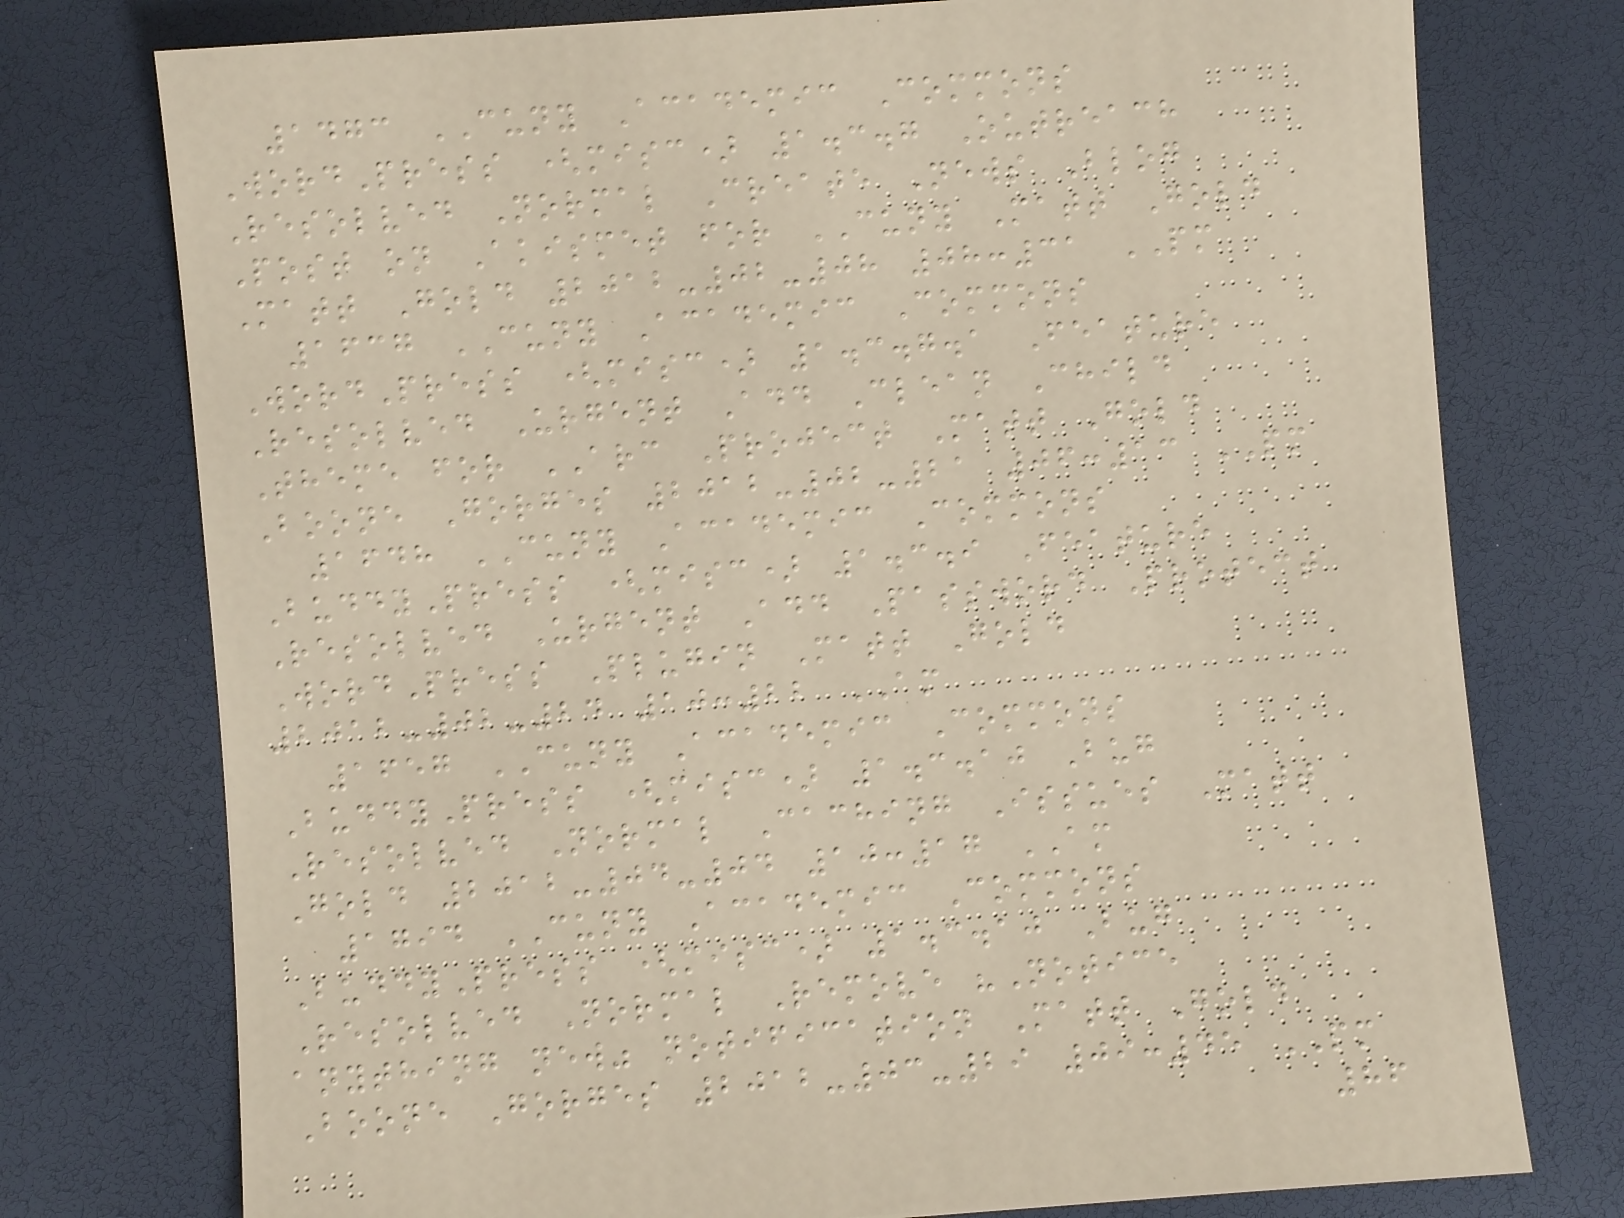1473 CUNY Academic Commons
WordPress (misc) 1.3.7 Outreach
Resolved Normal Create News Blog
Post on Akismet for CUNY Matt Gold
Matt Gold 2012-02-08 08:31 PM
1637 CUNY Academic Commons
WordPress (misc) 1.3.7.1 Feature
Resolved Urgent Add Clean Child
Theme for ARC Project Matt Gold
Boone Gorges 2012-02-21 06:13 PM
1648 CUNY Academic Commons
BuddyPress (misc) 1.3.9 Feature
Resolved Urgent Add Password Protect
WordPress Plugin Matt Gold
2012-02-24 10:22 AM
1657 CUNY Academic Commons
BuddyPress (misc) 1.3.10 Bug
Resolved Normal Caching Issues Matt
Gold 2012-04-04 10:17 AM
1794 CUNY Academic Commons
BuddyPress (misc) 1.3.10 Bug
Resolved Normal Remove "Notice
anything new" notification Matt Gold
Boone Gorges 2012-03-29 09:45 PM
86
